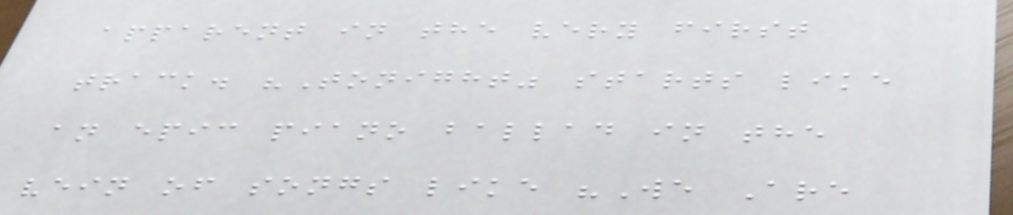apparent in the very first
track. "Tonight" starts like
an epic piano ballad in the
vein of songs like "We Are
